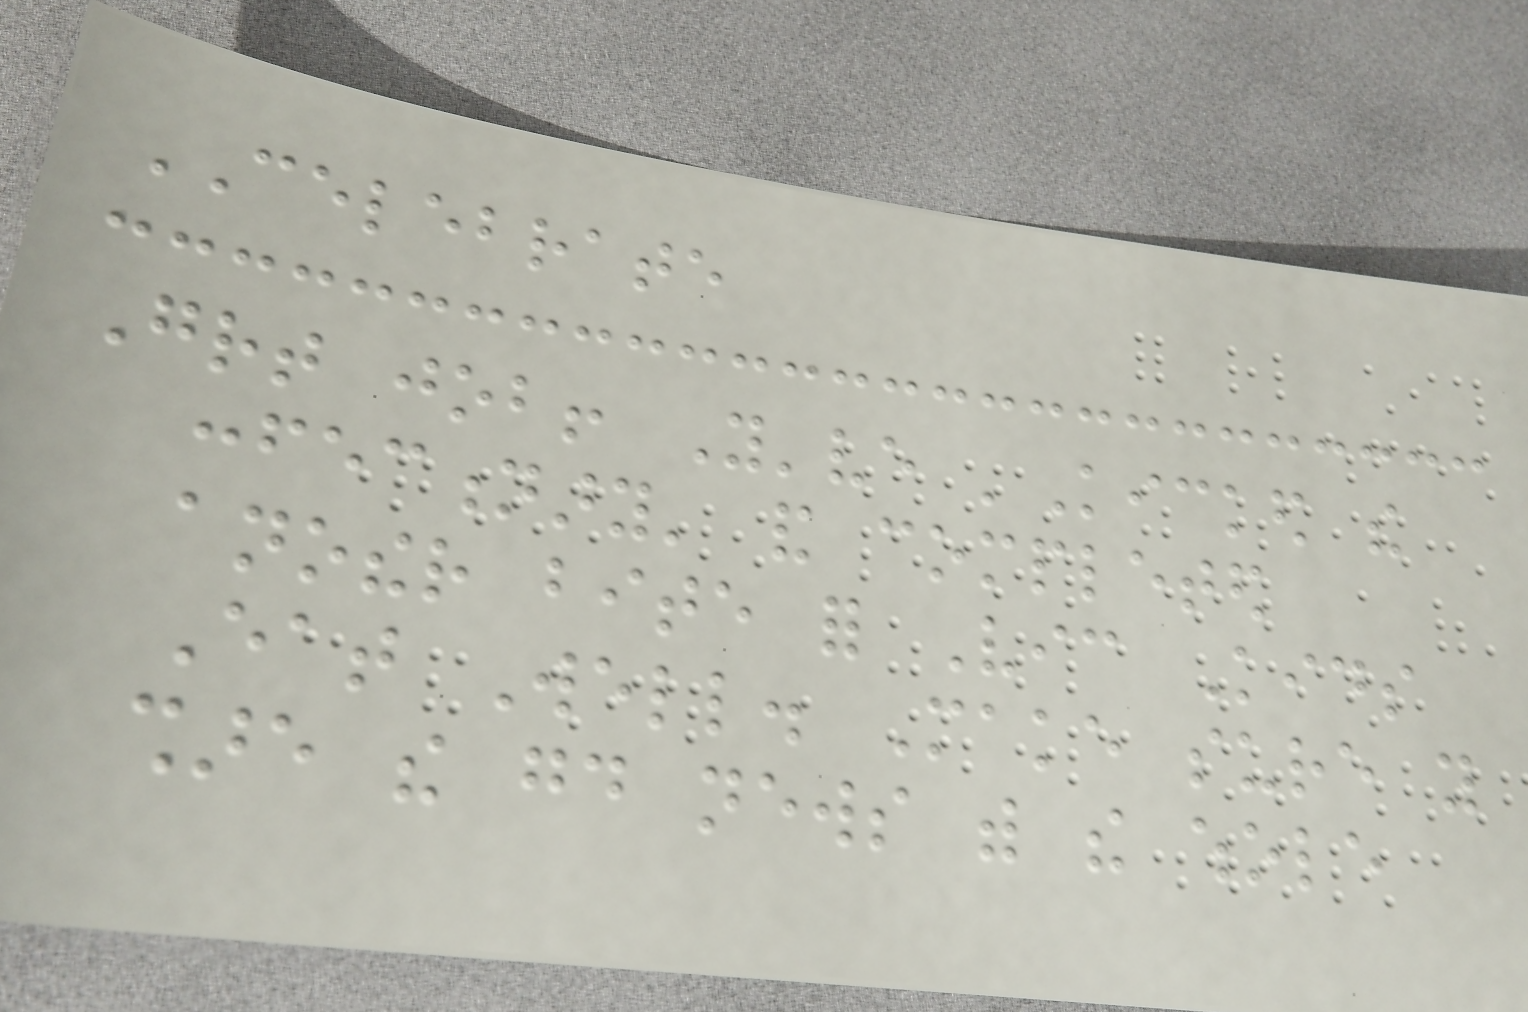CELEBRATE
Great job! You've 'Kicked the
confectionary' and completed
another bite for Vic Kids
Eat Well. Make sure you
share the good news with the whole
